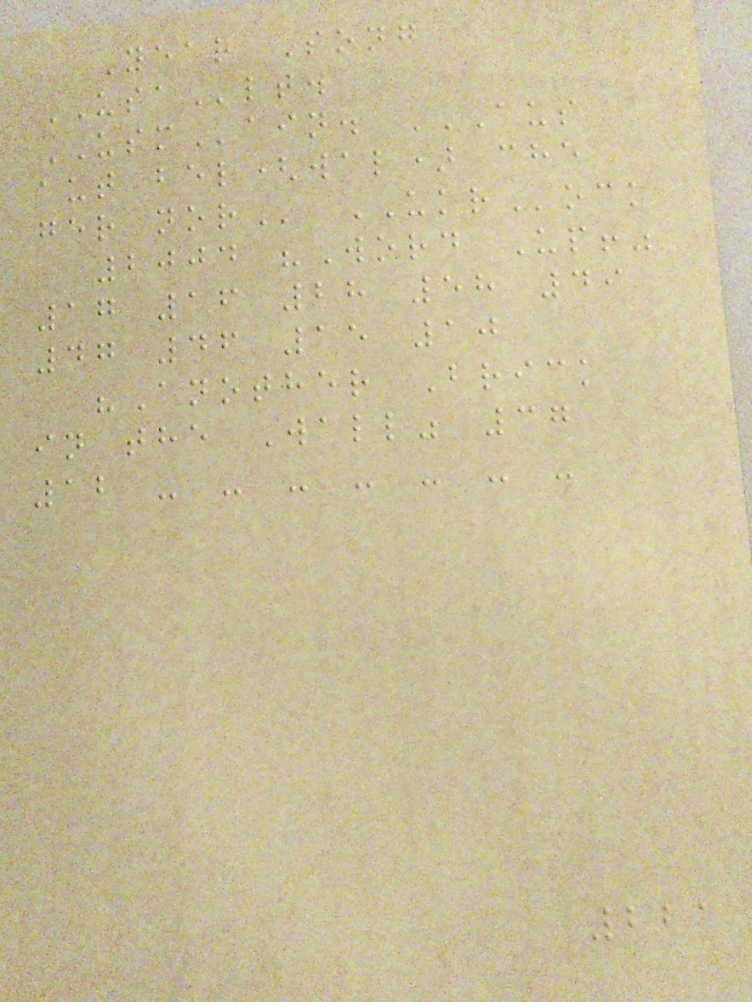Year Song
USAlt.
USMain. AUS
AUT BEL(WAL) CHE
GER NOR UKRock
2004 "Word Up!"
17 16 28 58 49
47 46 15 10
"Another Brick
in the Wall" 37
12 - - - - - - -
221
